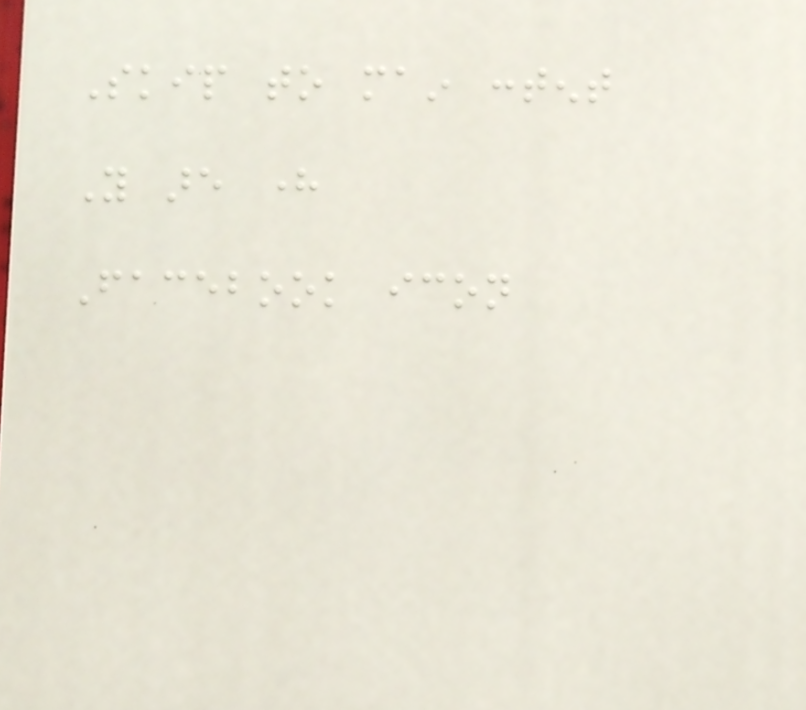Skip to main content
You are here
Facebook icon
